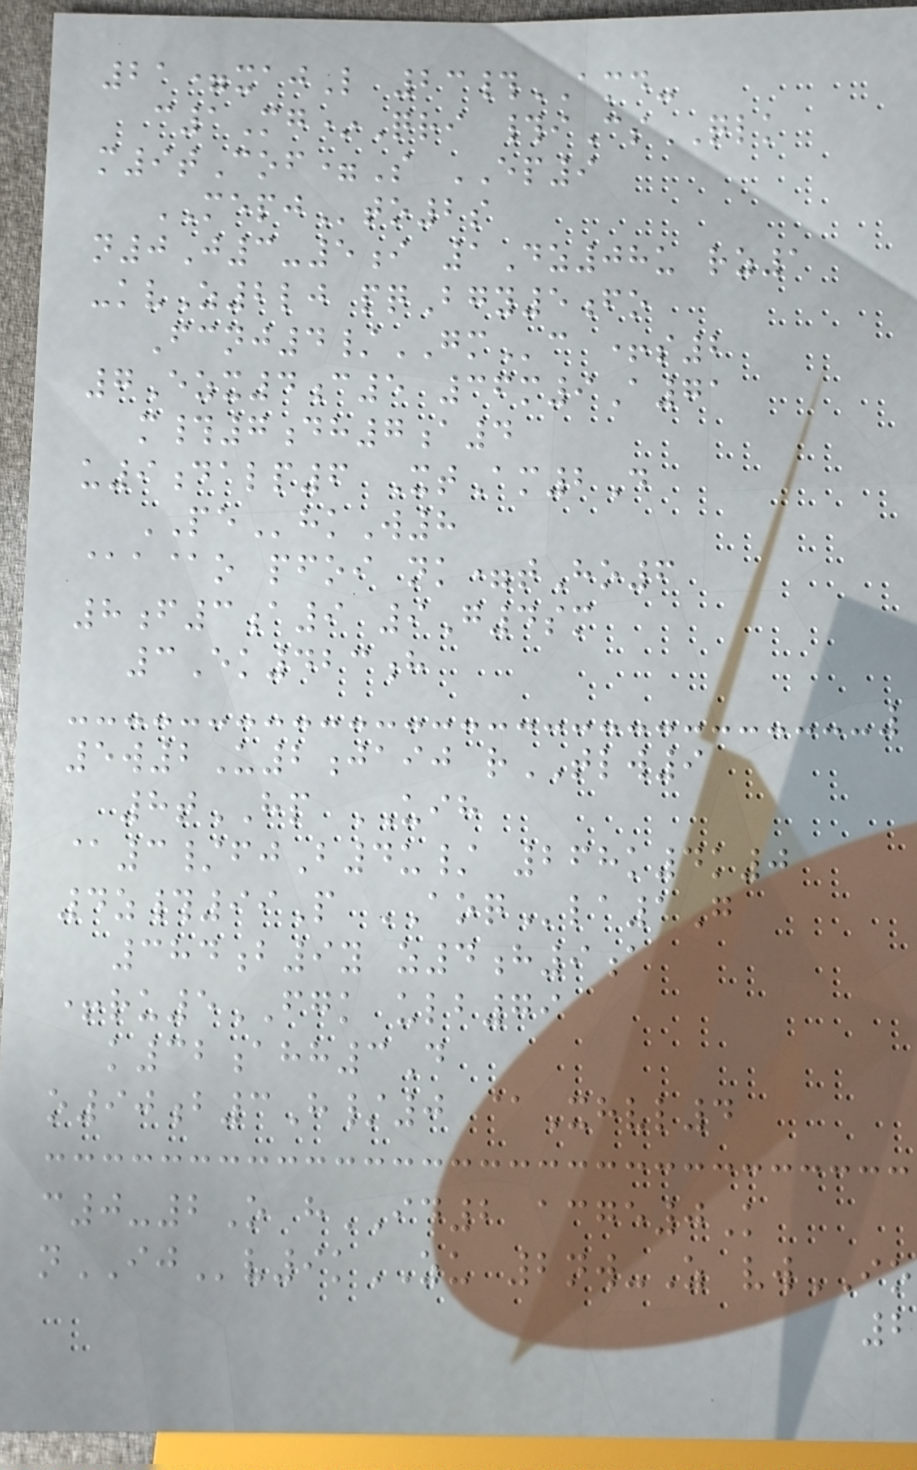21=xajL 23#AMD-
c1Mg*Qri #iCsQLK
m9tCof=S EP9
MEPJto2s
n0J3-5i 1Dz08u rz1
-kvZ2lj pqBgy5fo
Fcnj4/GMc +s2
7Ezx4c5 36m9A71
m#7dh7a4
u9dalp6 XtAm2D
PEhkW8
@a@o pfoi nk=tHo6
8f3a9 9G4sm
3Ek423h
5w2U2jaij rTLW9
8tHP UIH
@3/fjB4u/ 268k4k0
4z#99P AOQla1G
384b9y z4h9a
+ru5FGK ulb79
k32ahh3D
o90b3H/0 @Xhvl4
c0-2O hID2 acge0K
nIJv9kZU 2nw-Z vwIO
2
